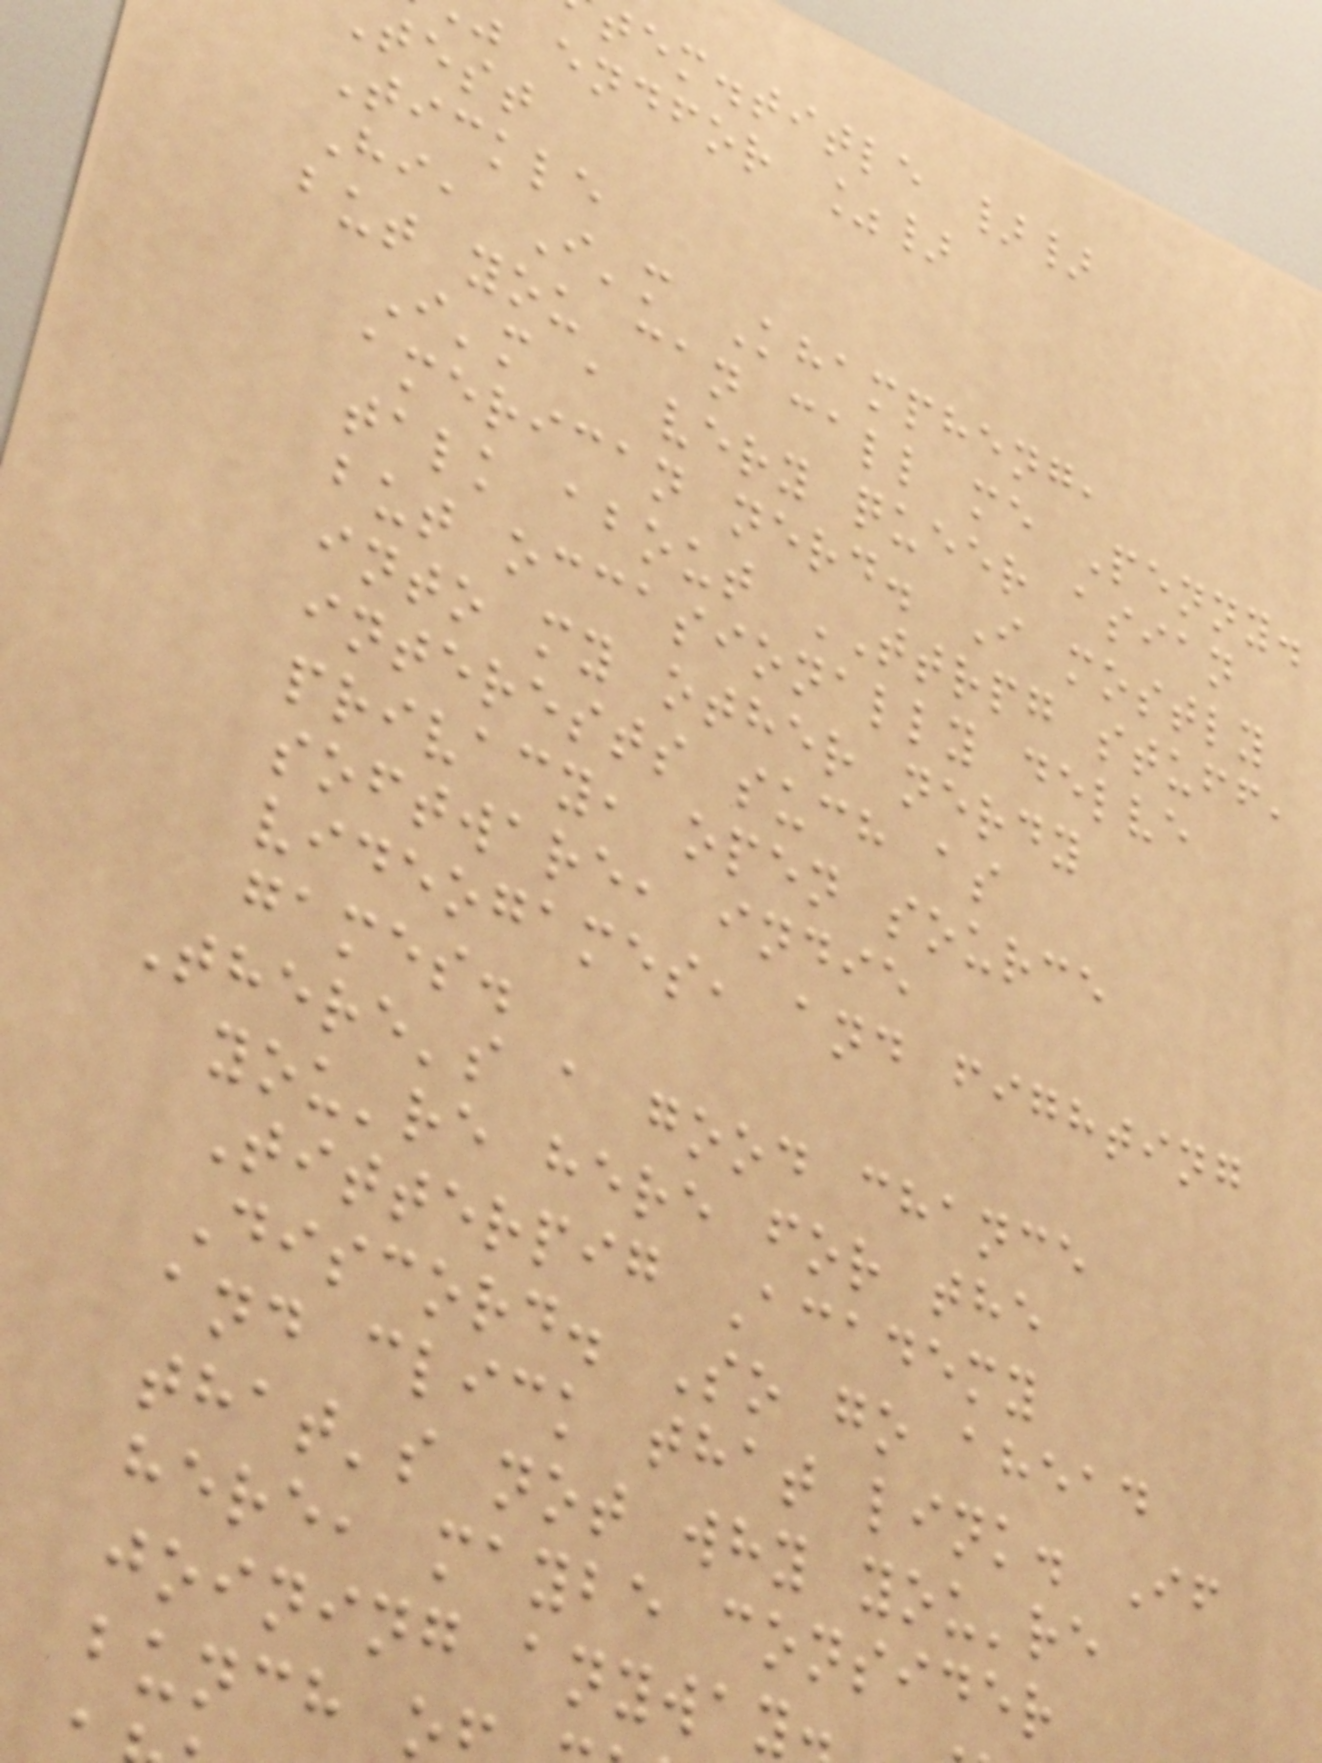tem.title }}
endfor %}
test
Tickle
Hi, I'm Khampheng,
but you can call me Penny.
I'm a very queer asian
american nerd. I mostly
talk about TTRPG stuff,
but occasionally delve
into my other nerdy
interests such as
privacy, open source
software, indie
videogames, and fighting
games.
There's a good chance
you're here for the
Titterpig Academy
Discord. So go ahead
and click that link. If
that's not why you're
here, maybe consider
joining anyway
bunch o
